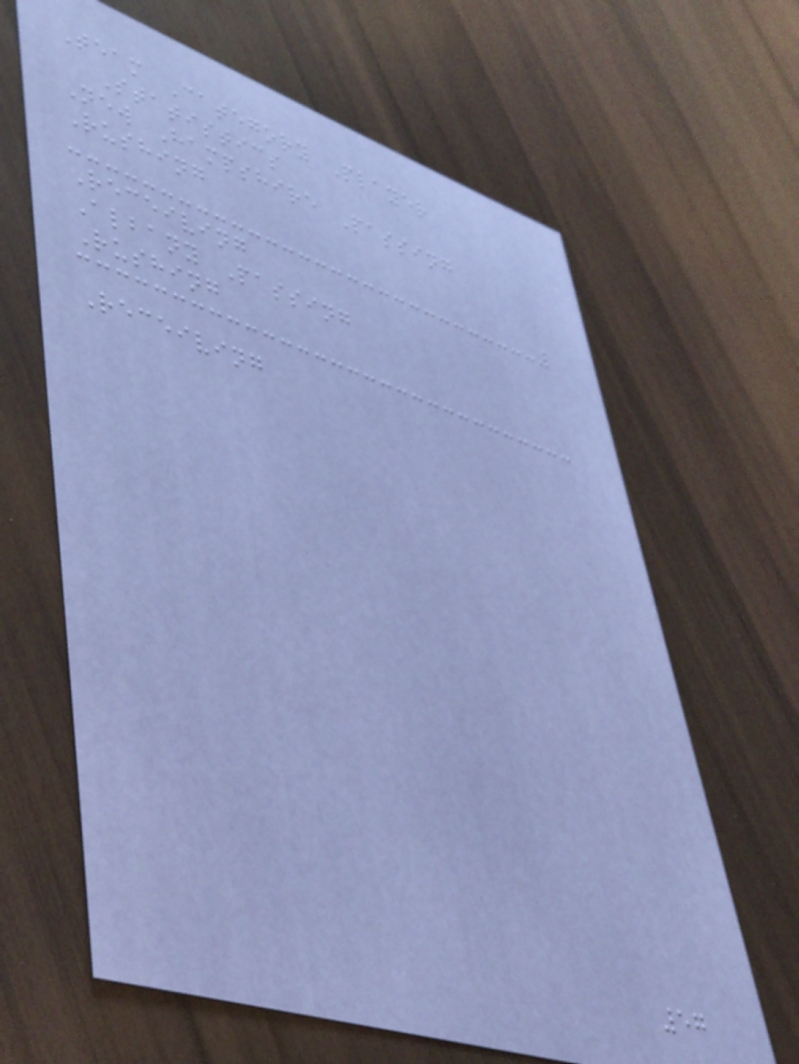Team Category Player
Statistics
New Hampshire Passing
Rushing
Receiving
Albany Passing
Rushing
Receiving
57
